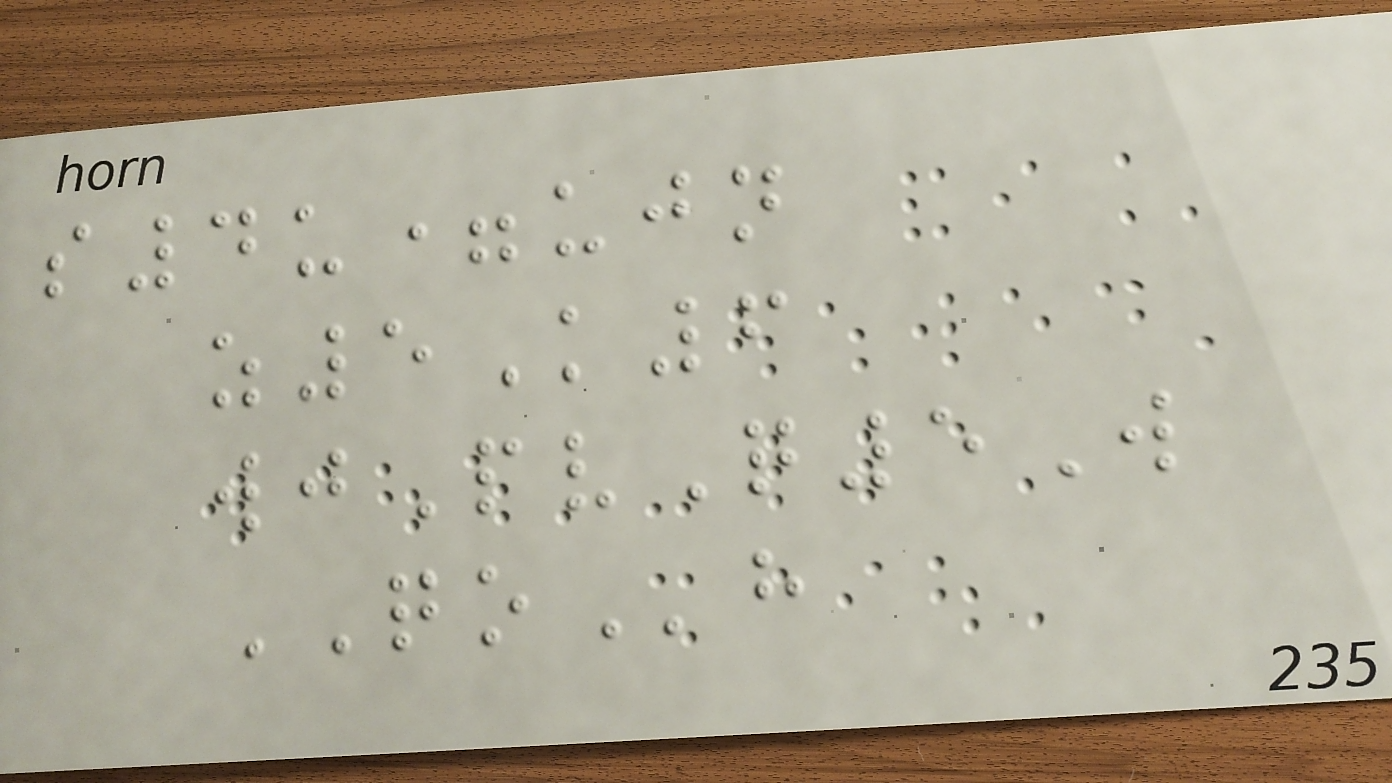s4u=ujn
z5K6
wjPvQ5W
QOh
